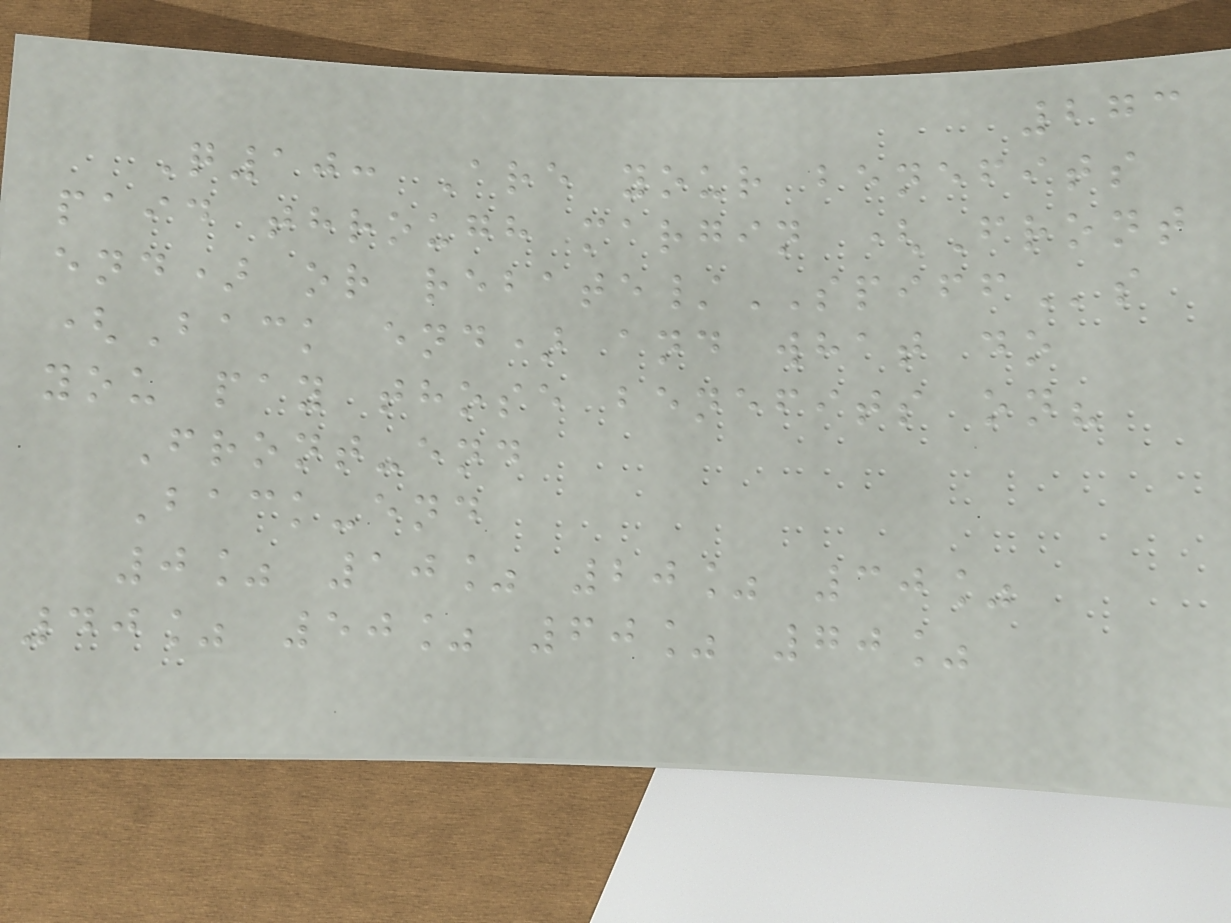273
Q10: Are your benefits
paid through margin (Front
end) or rebate/SPIFFs
(Back end) and what do
you pay those benefits on?
Front-end
Back-end
0% 10% 20% 30%
40% 50% 60% 70%
